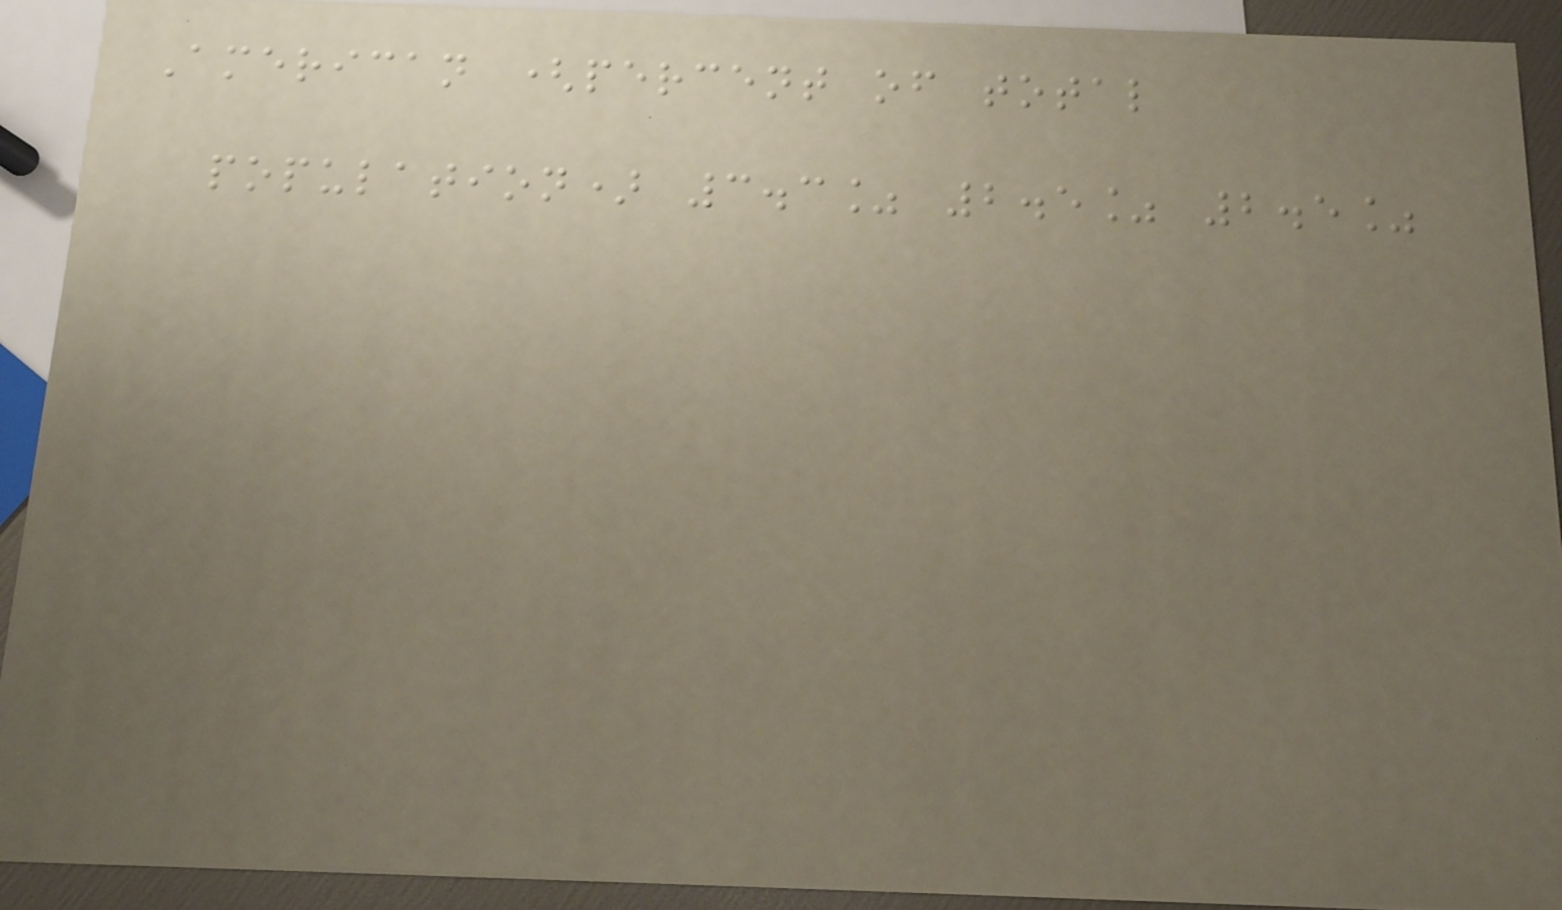American (percent of total
population) 3.3% 2.5% 2.5%
